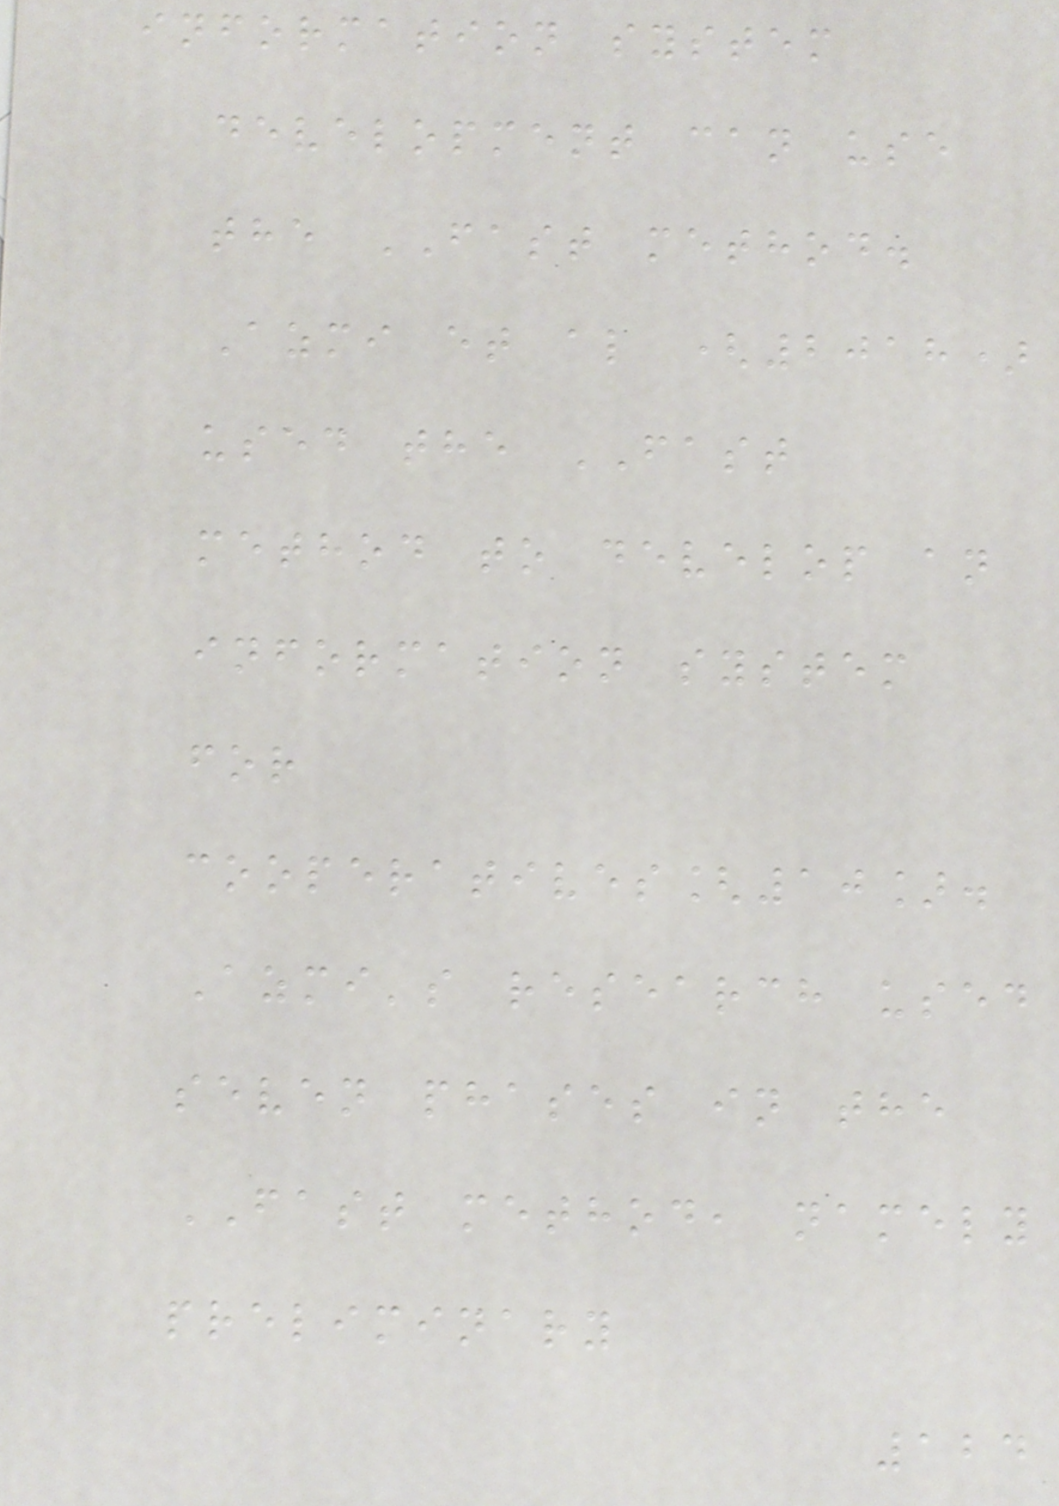information system
development can use
the FAST method.
Azmi et al (2018)
used the FAST
method to develop an
information system
for
cooperatives[10].
Azmi's research used
seven phases in the
FAST method, namely
preliminary
124
